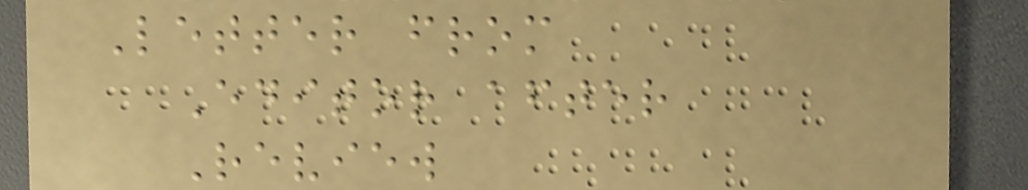Letter from
Editor after
Review
